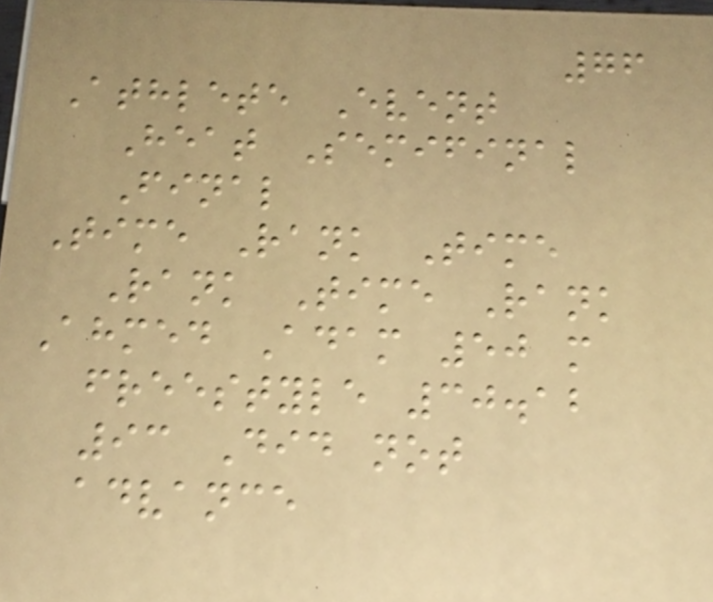76
Athlete Event
Heat Semifinal
Final
Time Rank Time
Rank Time Rank
Ahmed Adam 50 m
freestyle 30.12
93 Did not
advance
